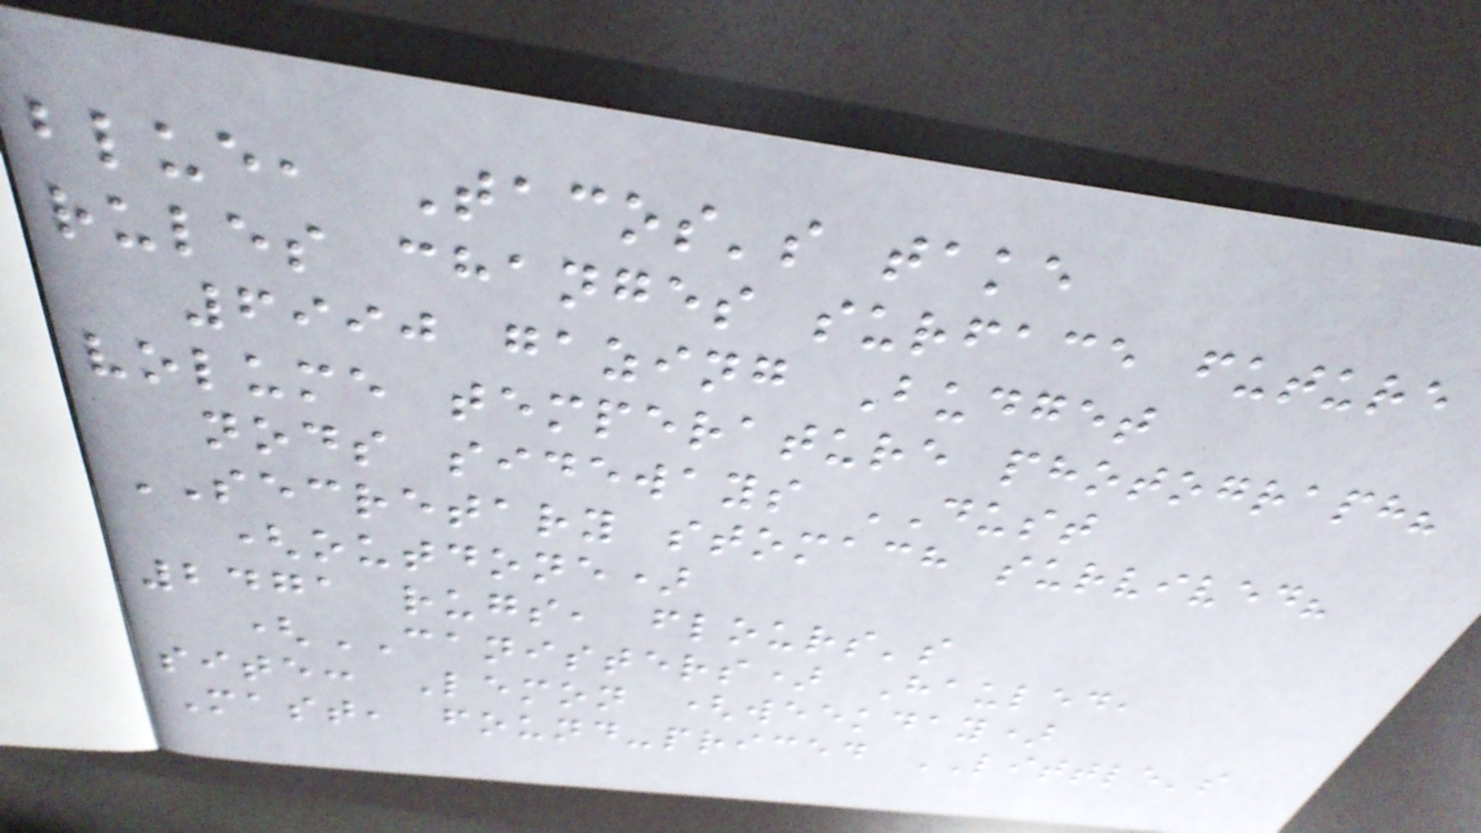blue, Tacos's take
rules changes surface future
6990 gazing Budget
volume temperature photograph?
nods sideways DUST
SECRETARY stomach survived?
(outdone)
2471 rugs, flours's
(CANISTERS) Hauled,
site: Lemon (weekday)
Mast, found-priced LITTLE's
